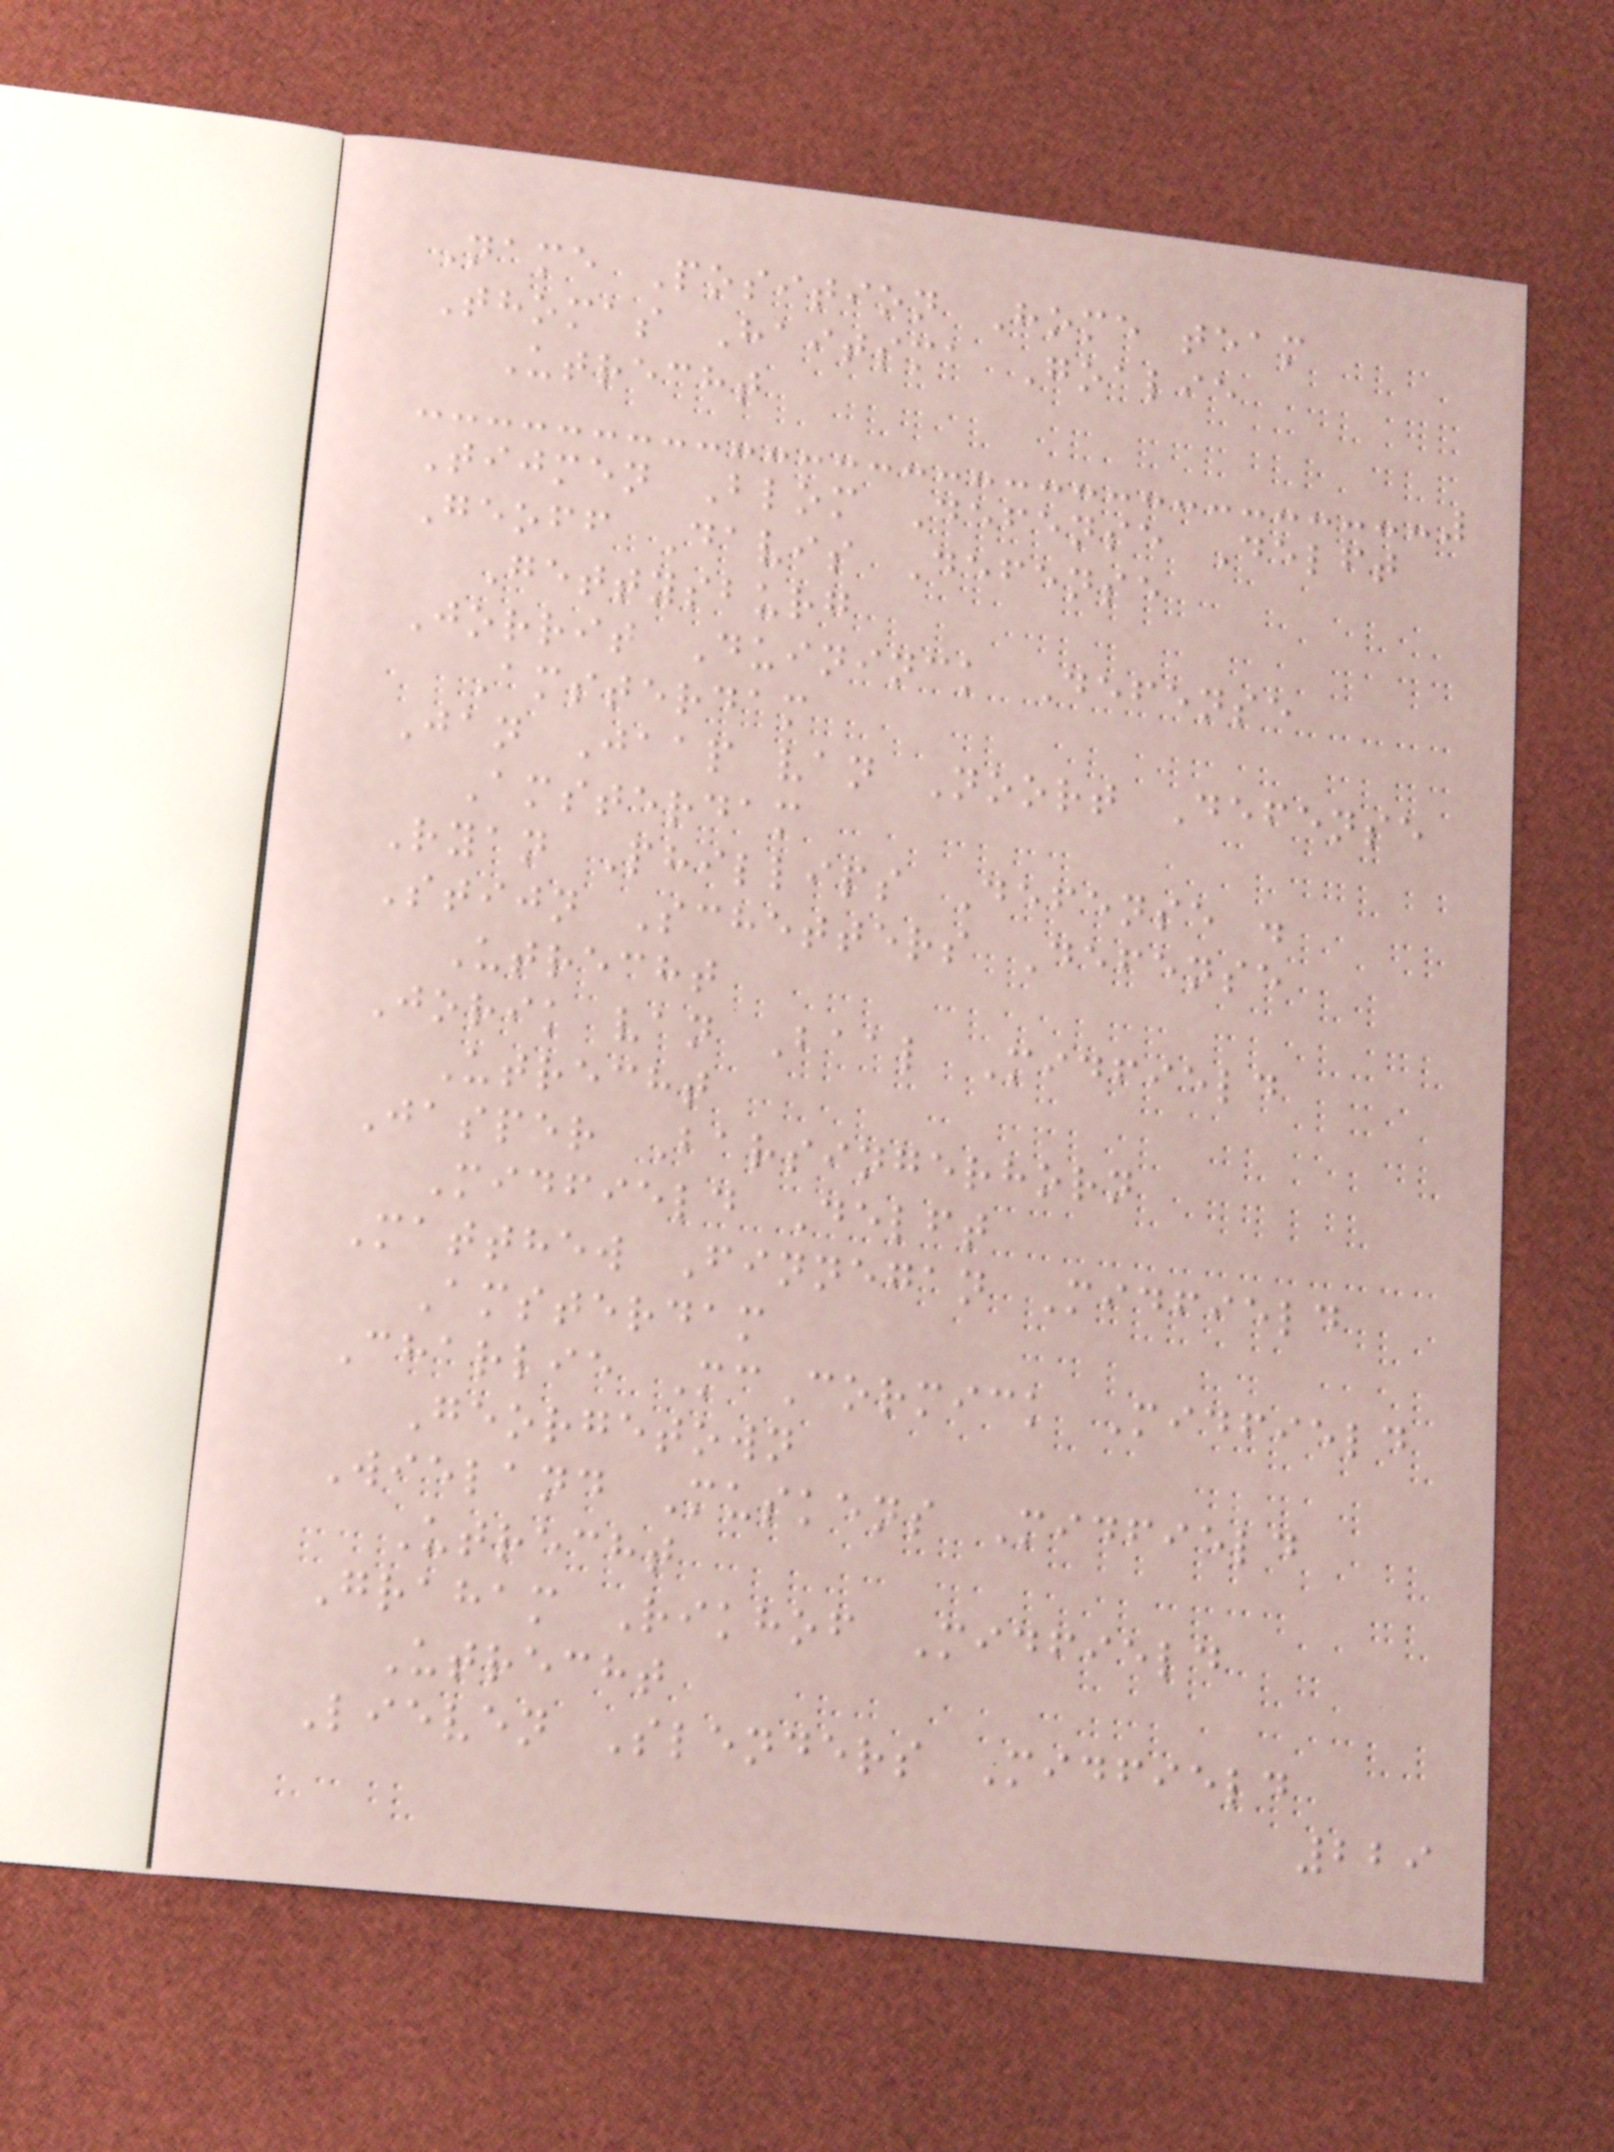Name Position Home team
Thomas Haitsma Goalie
Utrecht
Tijmen Blom Defense Delft
Geoff Davis Defense
Gettysburg
Jorrit Duininck Defense
Amsterdam
Jan Jaap van Noort Defense
Amsterdam
Ryan Phillips Defense .
Stijn Schetters Defense
Utrecht
Jorik van Baal Midfield
Utrecht
Jasper Barsingerhorn
Midfield Delft
Matthew Finnegan Midfield
Amsterdam
Charlie McCormick Midfield
Georgetown
Wieland Muskens Midfield
Utrecht
Graham Rikhof Midfield
Utrecht
Lieven Slenders Midfield
229
